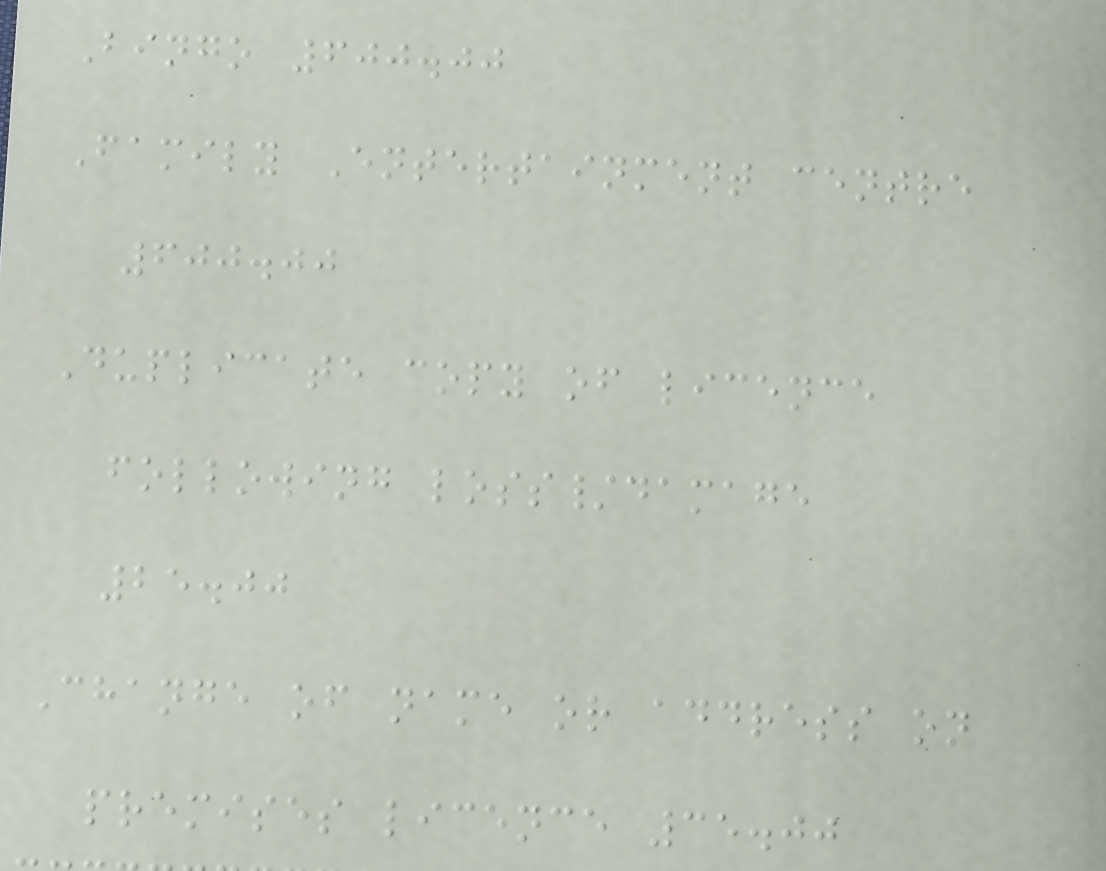Bingo 600.00
Family Entertainment centre
600.00
Duplicate copy of licence
following loss/damage
25.00
Change of name or address on
premises licence 35.00
